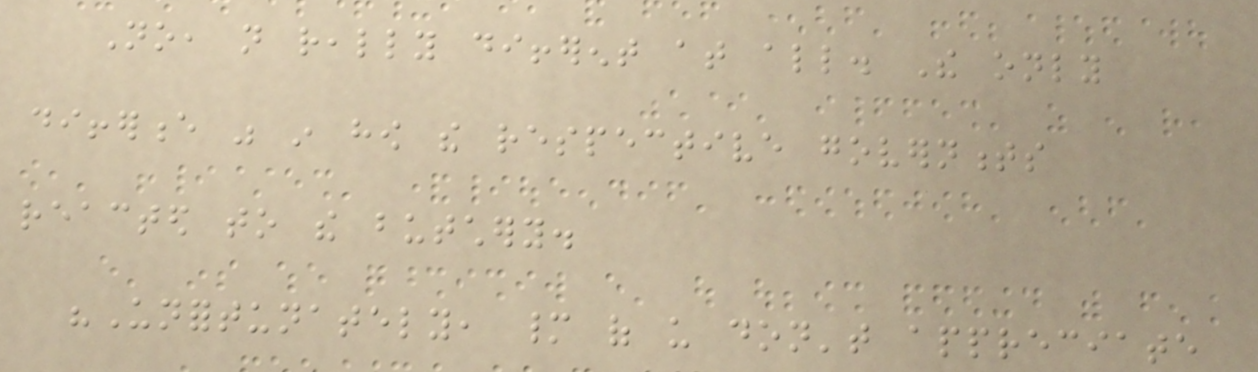No, not really different at all. The only
difference was in how the respective governments
reacted to the butchery.
"Unfortunately, many of us don't appreciate
